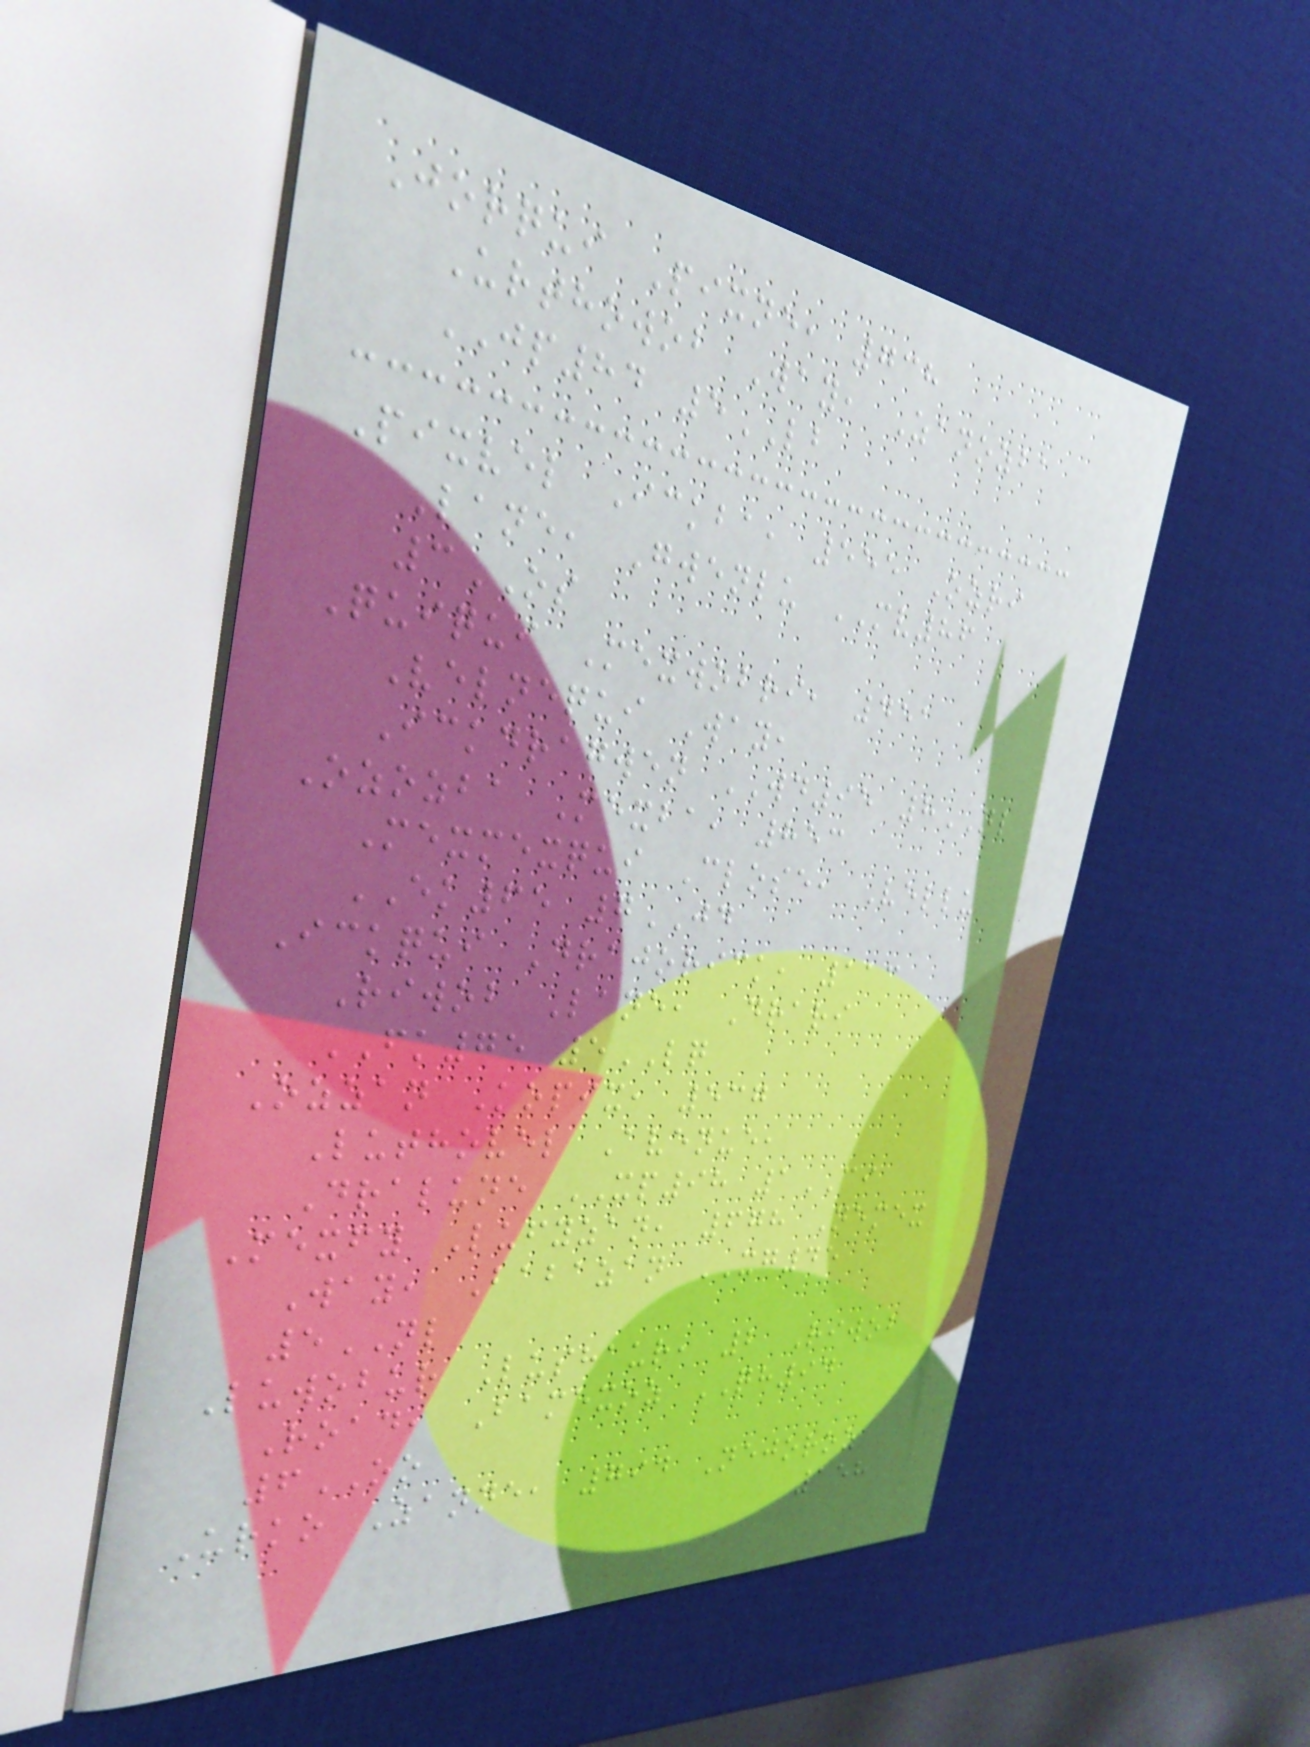Jorqui Pixne, 738
Urthowob Way, Zanozba
JP84 5LB
Pixvel Ickba, 555 Ozri
Lane, Gwenlu MV86
3OS
Quiqui Mexwobri, 451
Velnequi Way,
Ickdragwen WD95 8NL
Ozozba Mexba, 853
Mexmexqui Close, Vellu
EK65 7JD
Ickqui Drajorick, 113
Riwob Lane, Drari
FK75 5LQ
Ozzan Kopix, 537
Luthovel Avenue,
Dralune XP98 1CI
Mexfy Lufyzan, 678 Nemex
Way, Babazan XG45
5NL
Luwobur Lushaur, 2 Riwob
Road, Bamexoz QH94
6OO
Urko Zanne, 794 Nejoroz
158
